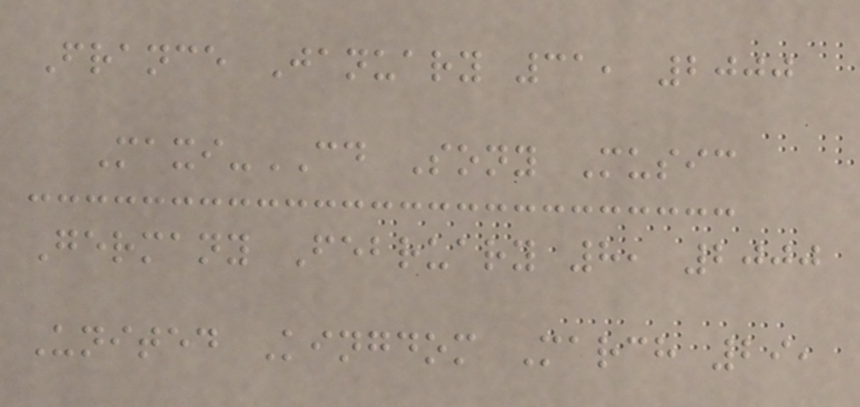France January 31, 2000
Maxi-CD Sony Music
Germany February 8, 2000
United Kingdom March 29,
